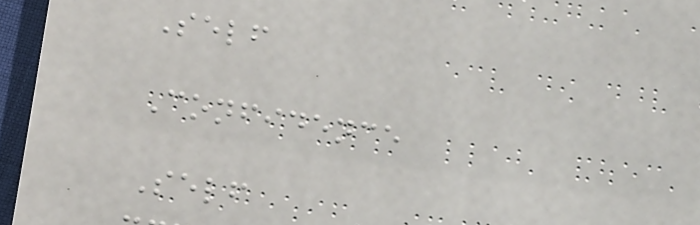Self
Confidence
Self
